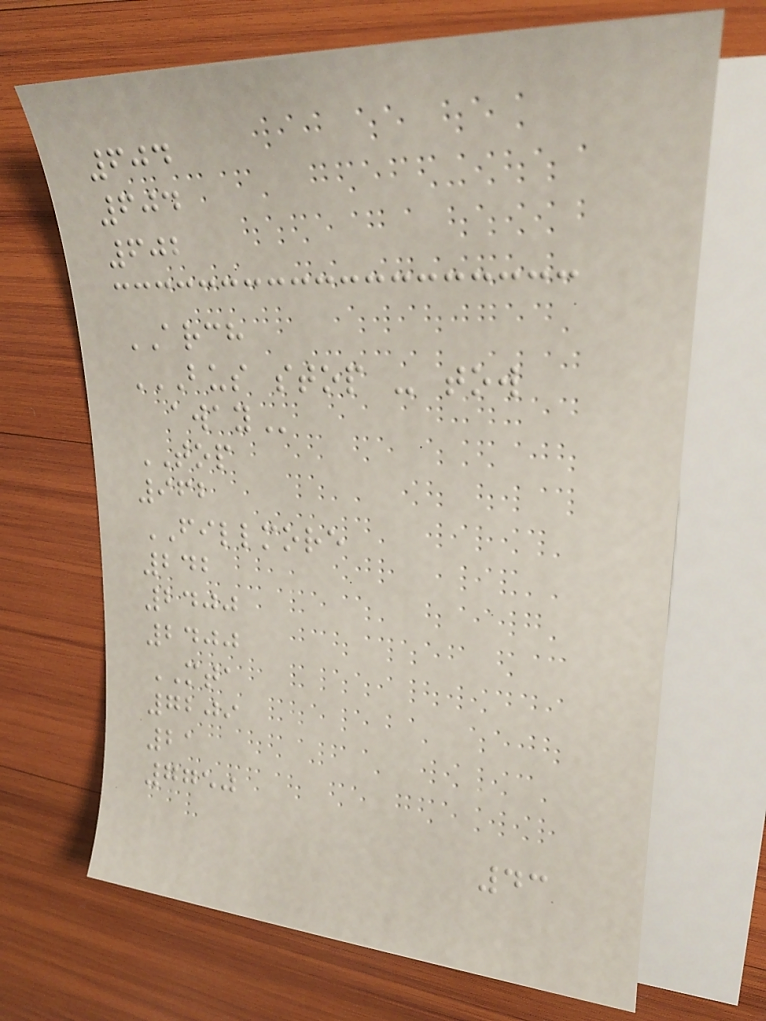604
604
602
ARCH
BUS STOP - TOW
AWAY
TOP
962
FILLMORE
242
2400
2400
MTA
7209
21
7750
43
